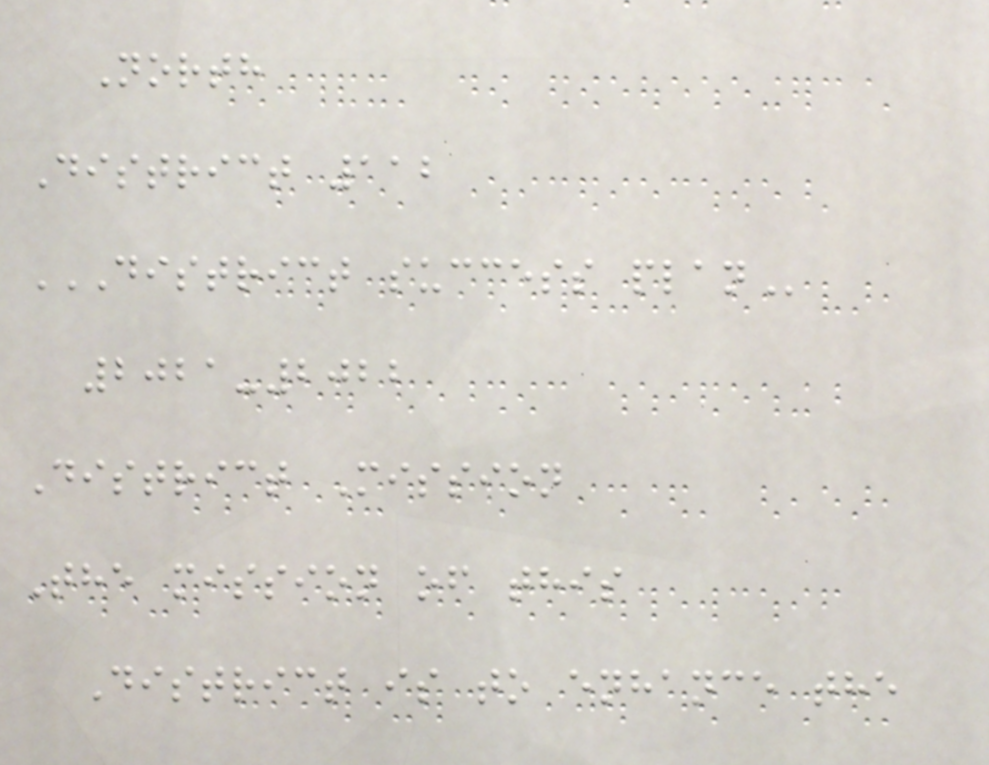North
District 112
DISTRICT SUCCESS PLAN
2021-2022
District Mission
The mission of this
District is to enhance the
